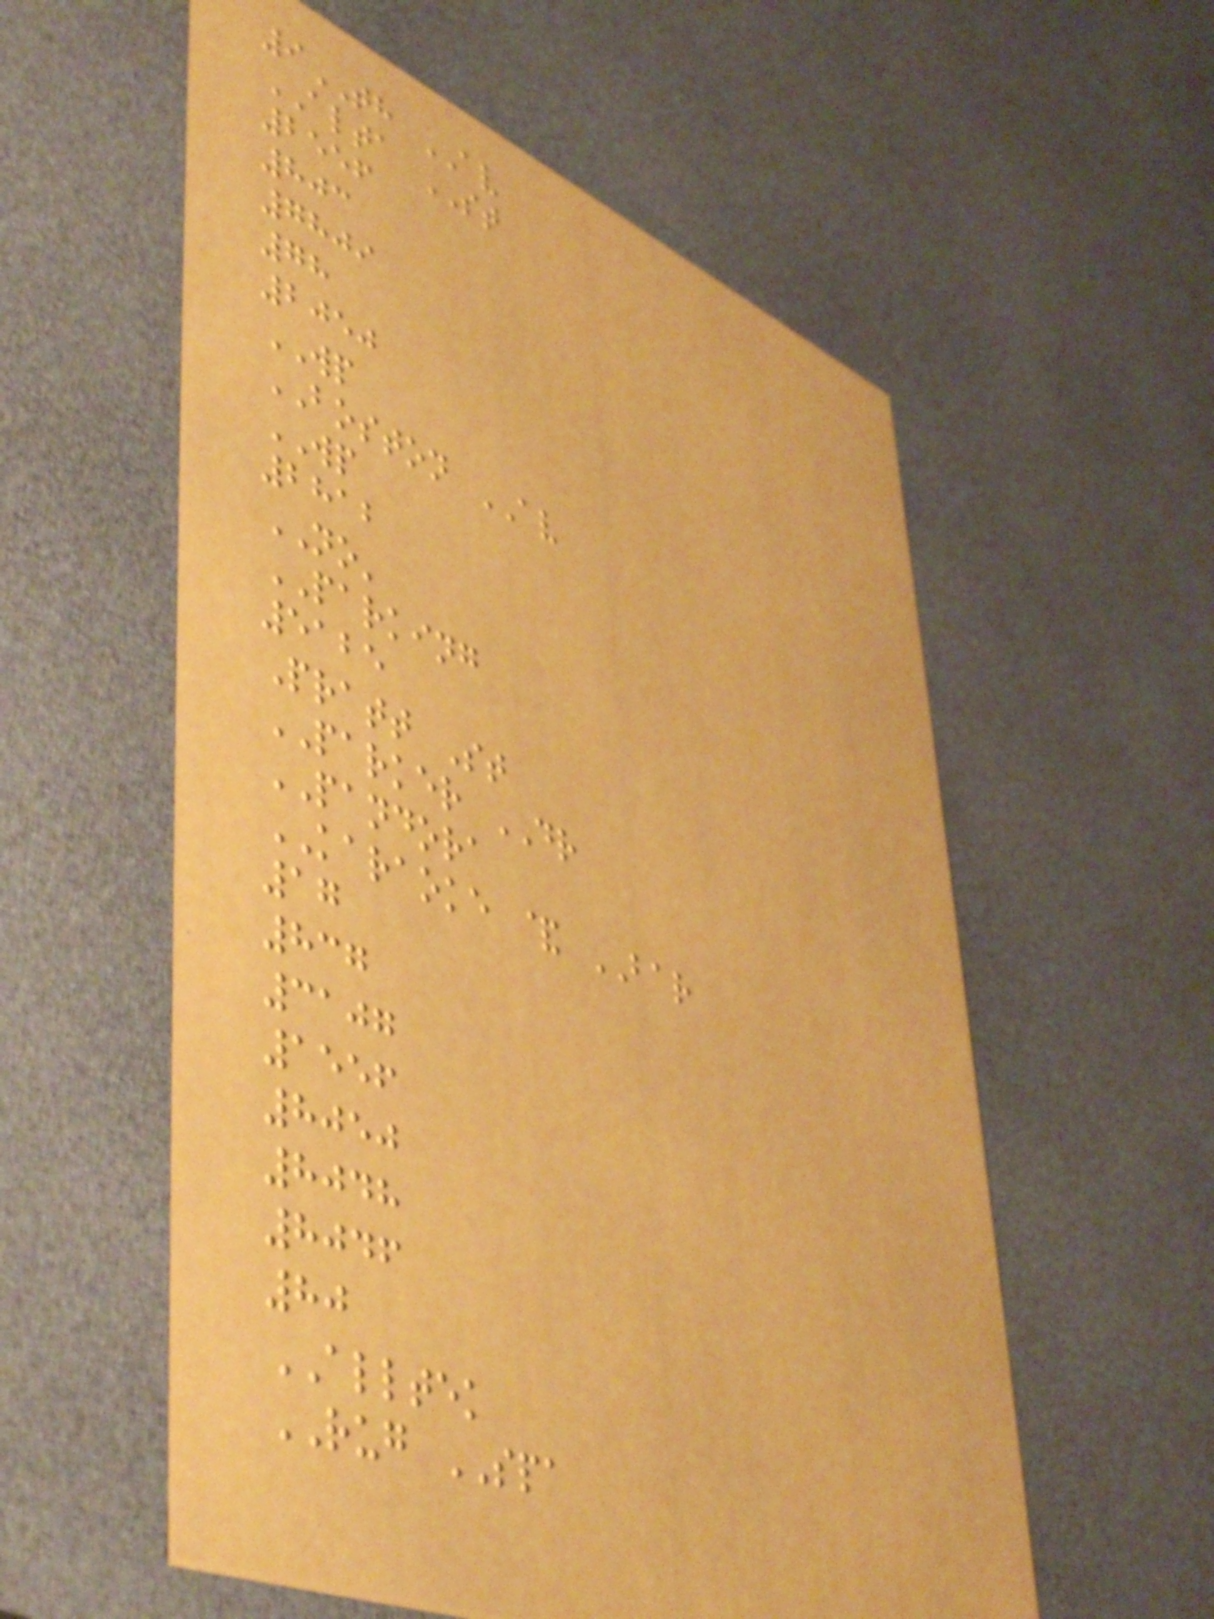9TH AV
ALTA ST
2556
803
7809
78
2050
WP
BOSTON AV
WP
2812
NO'
PARKING
5125
Pratt St
PARKER DR
PANDORA
KARAOKE & BAR
17
837
3107
1556
8050
8048
8046
80
ALLTEK
RUG SPA
